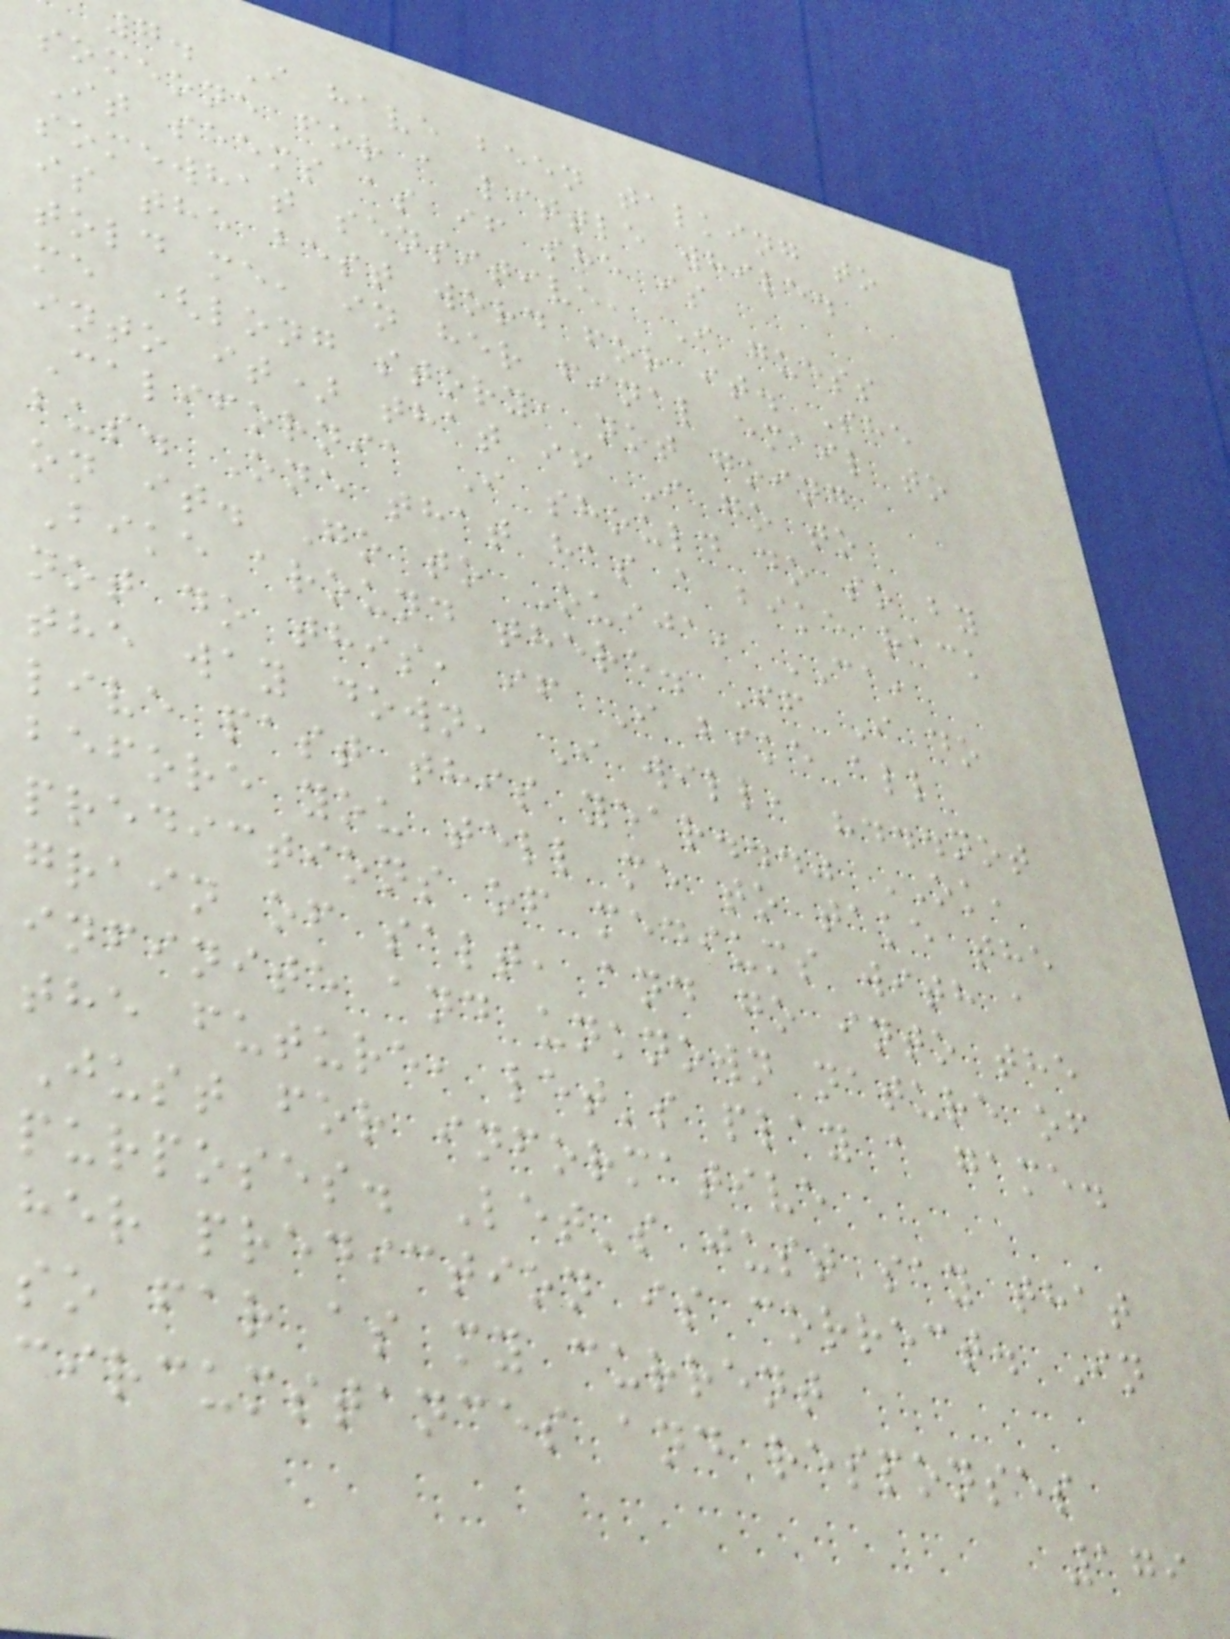7. I have been talking to
someone for a little while.
It seems as if she is
somewhat sensitive, I guess
is the best word for it. She
told me, in her final email to
me (long story, not going
into it) that if I go to
California I should do so by
bus. One that has a bike rack
on it. Go to Ouija, CA,
Bike around there. If I do
not do this, if I bike all
the way down, I will, "...not
live past this year..." OK,
before you tell me to take the
predictions of mediums with a
grain of salt, and go into the
infinite and unknown nature of
the future, let's play a game.
Just for informative
purposes. Let's just say that
her prediction is correct. In
so far as my current
circumstances and responses
179
